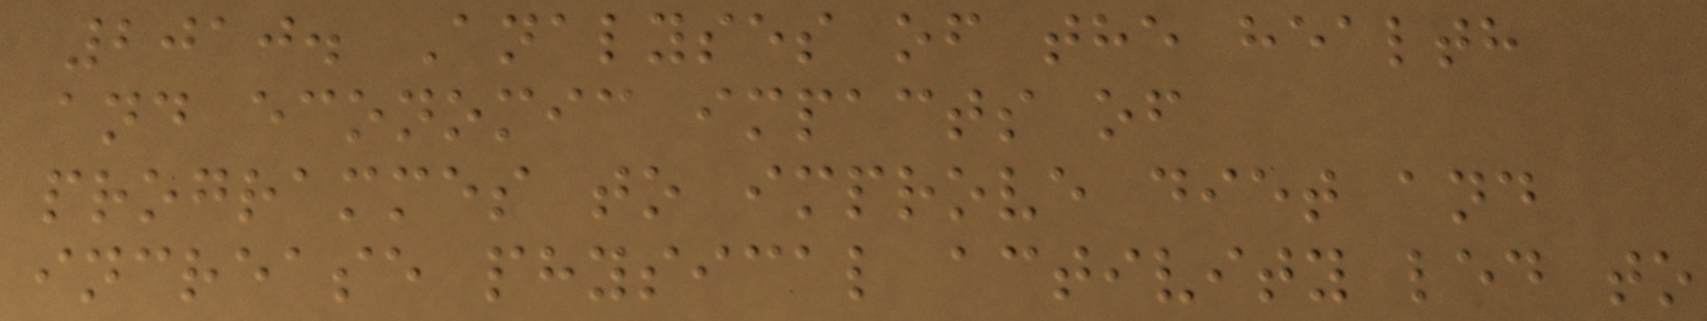2010. Analyses of the health
and economic impacts of
programmes to improve diet and
increase physical activity led to
